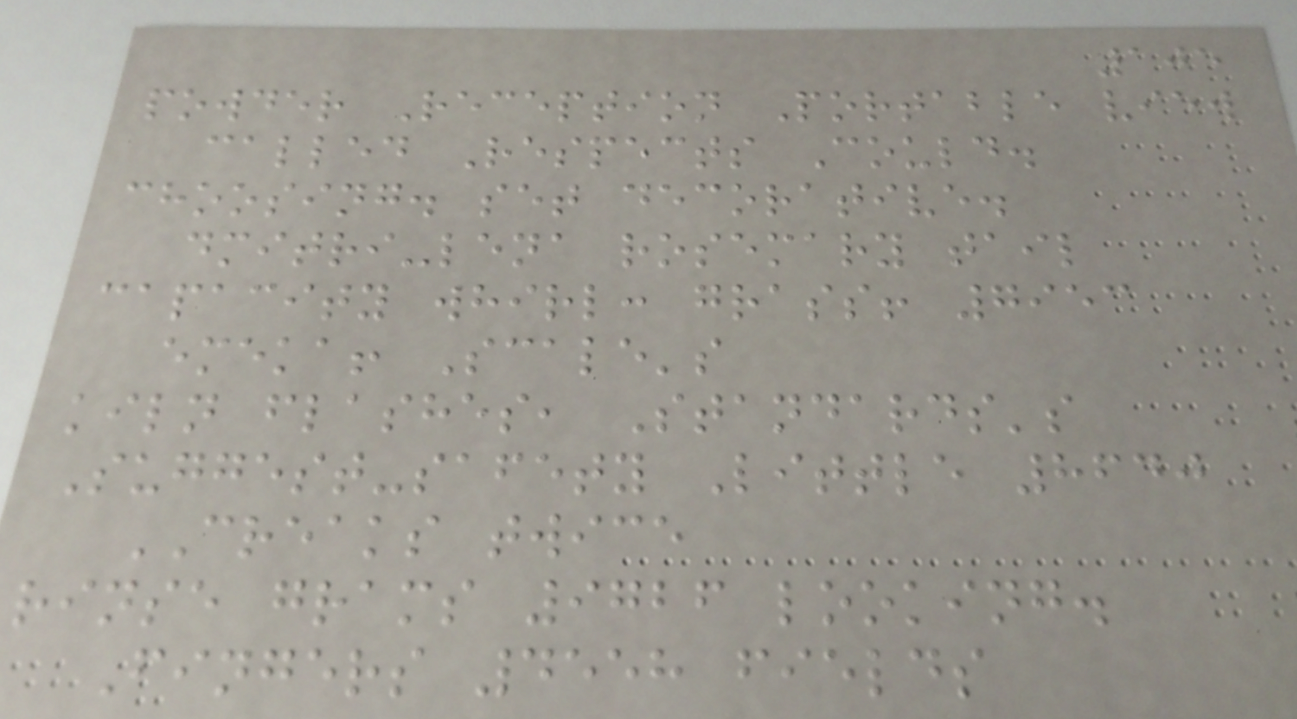105
powder Reception Portable view
called Respects Could.
choosing. set decorative.
dmitri-lena rosemary tail
capacity whirl: grass! 7953
emeka! Scale's
kiln flashes, Standards's
Suggest-safety Little 8640
CREAKS twice
rinse grams 9726 looking.
Fingers 4558 fields
